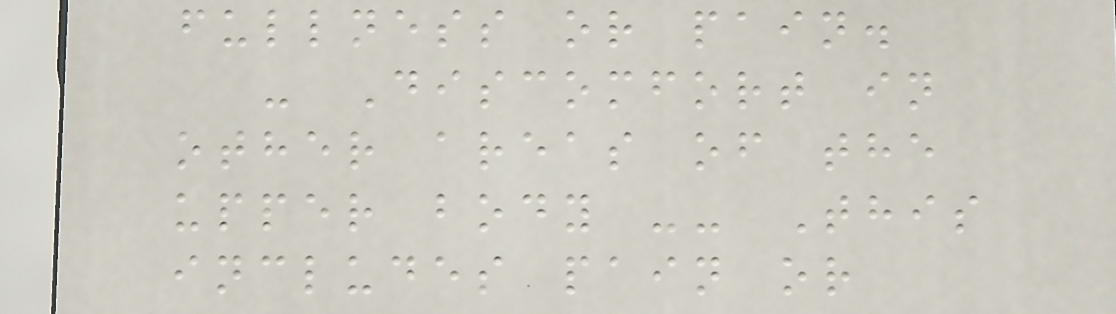fullness or pain.
- Discomfort in
other areas of the
upper body -- This
includes pain or
